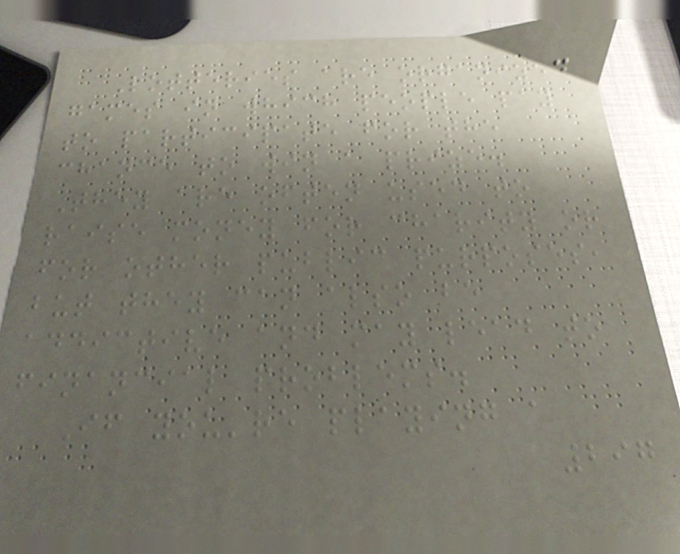Lotteries are organized
games in which people pay
to participate for the
chance to win a prize.
They are often used to
raise money for charity or
for other public purposes,
but they can also be
addictive and may lead to
financial problems.
If you're playing a
297
